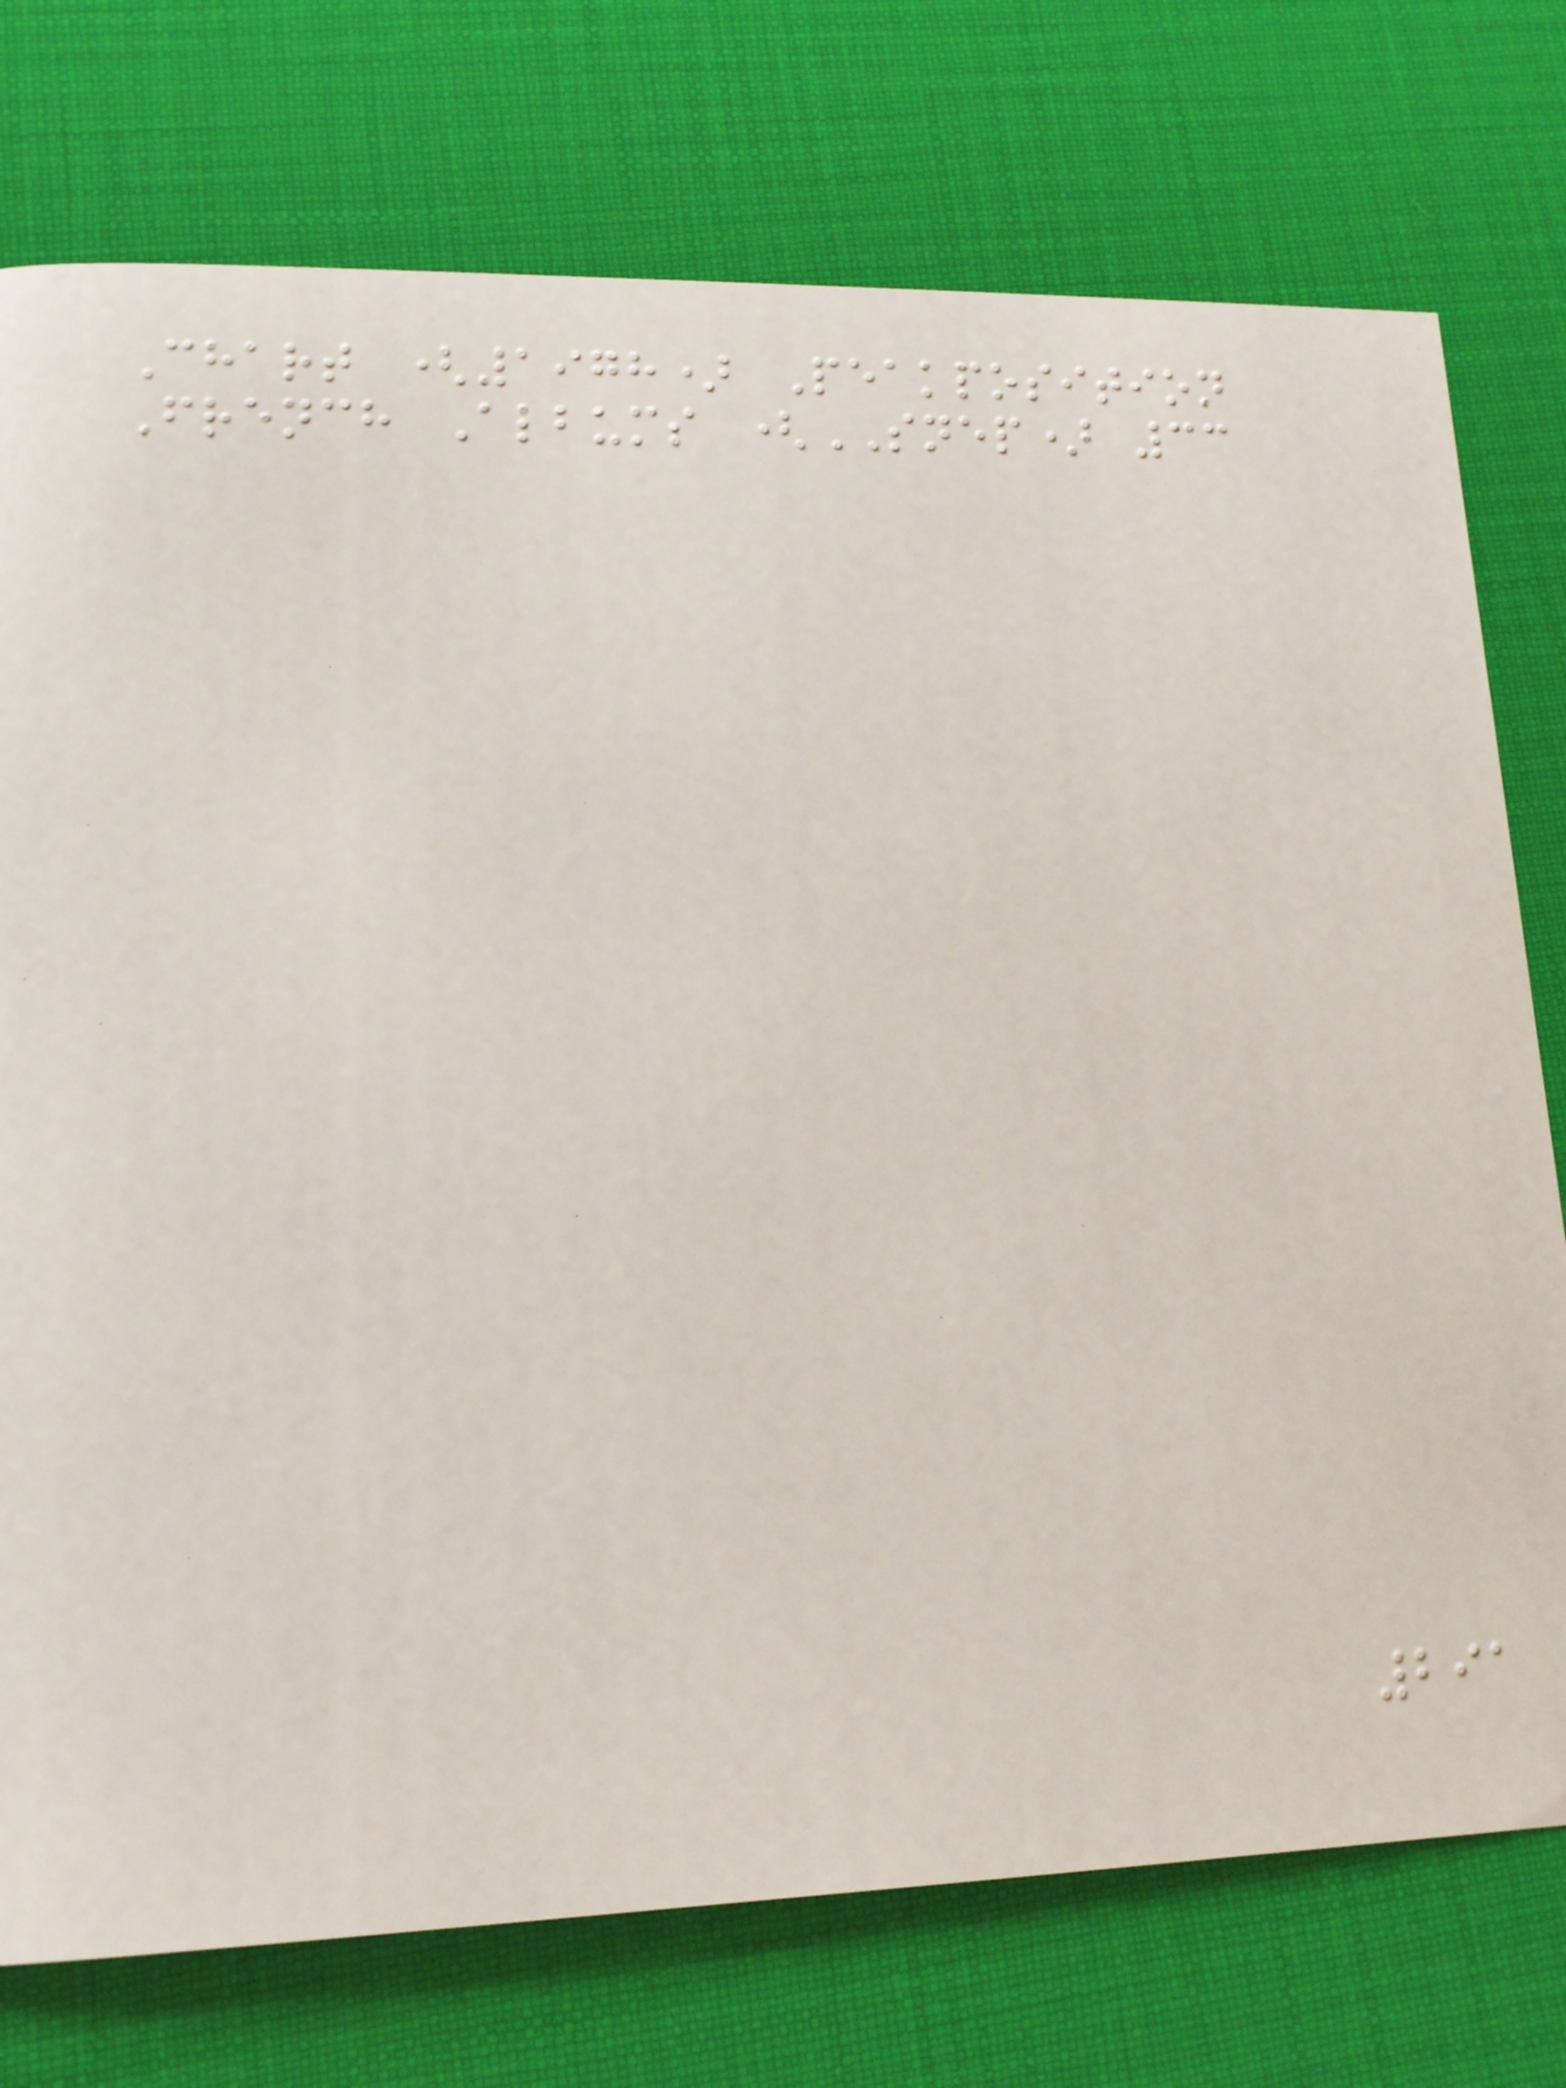Chart (1978) Peakposition
French Albums (SNEP) 33
291
